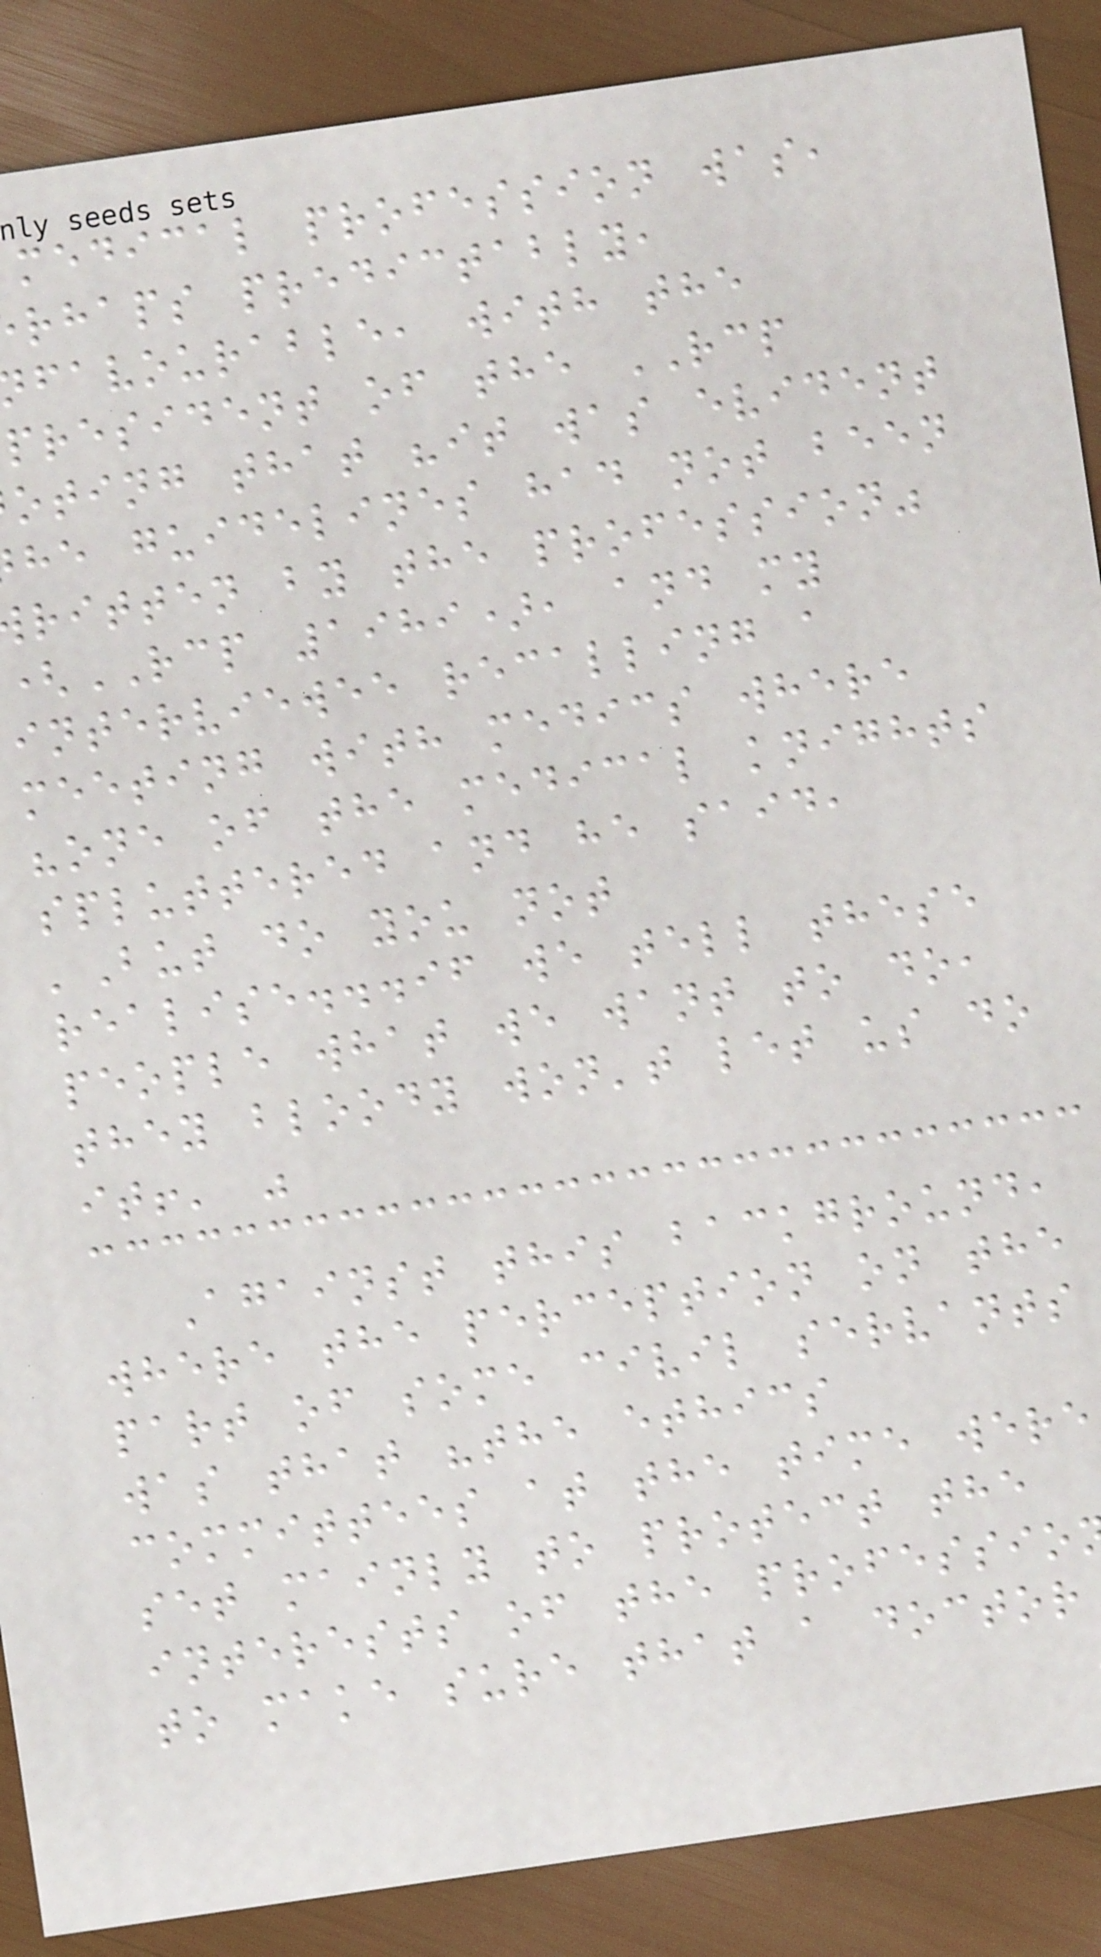medical profession was,
rhaps predictably,
favourable, with the
president of the RCP
oting that "it was evident
he guidelines had not been
ritten by the profession"
(RCP 1989), and my
interviewee recalling a
meeting with medics where
"one of the medical knights
spluttered and he said,
'But do you not
realise...if we tell these
people what we want to do,
they bloody won't let us do
it!' "
Against this background,
where the perception on the
part of some civil servants
was that "the ethics
committees at the time were
set mainly to protect the
interests of the professio
to make sure that a doctor
